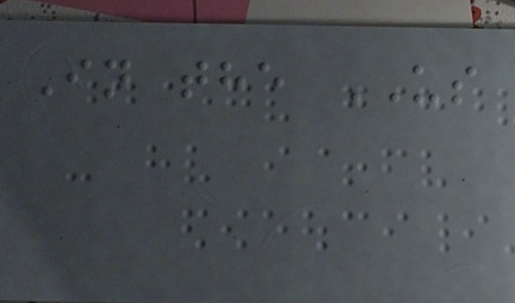In the US
